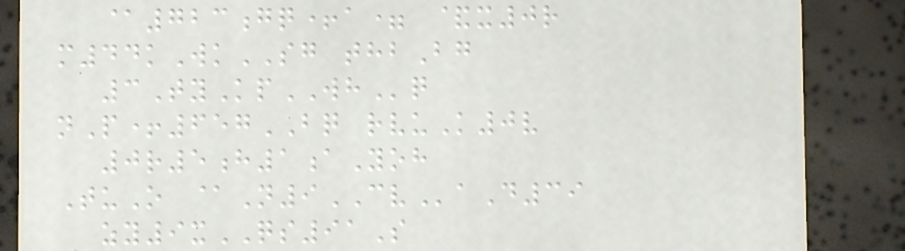@723gq+a= &x0r
m44kWkSG thbBg
3TyKpWHq
nP+657BQ rvuK0v
0r5h1aYoh
TuO @N9CVaD39
zy9xQS91S
